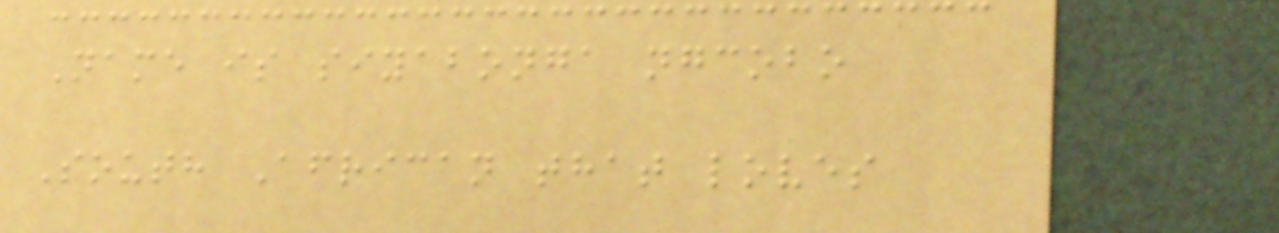Name is siyabonga ngcobo
South African that loves
